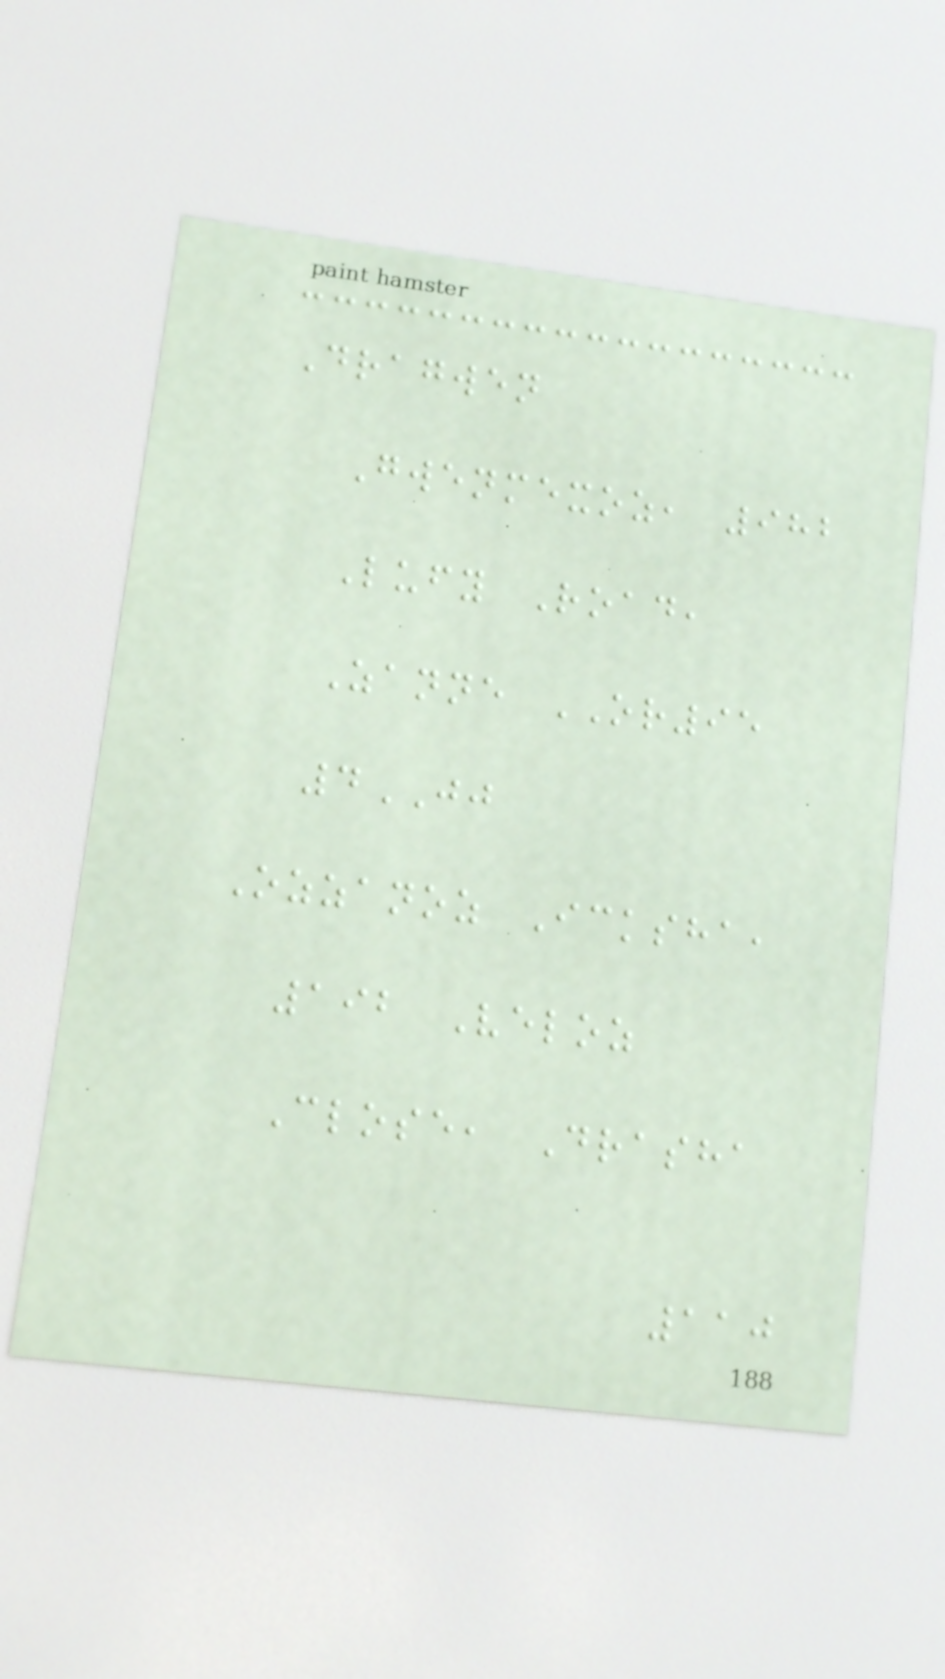Dragwen
Gwenmexoz, 982
Lufy Road,
Zanne OR95
4JJ
Ozzanoz Icksha,
192 Veloz
Close, Drasha
110
